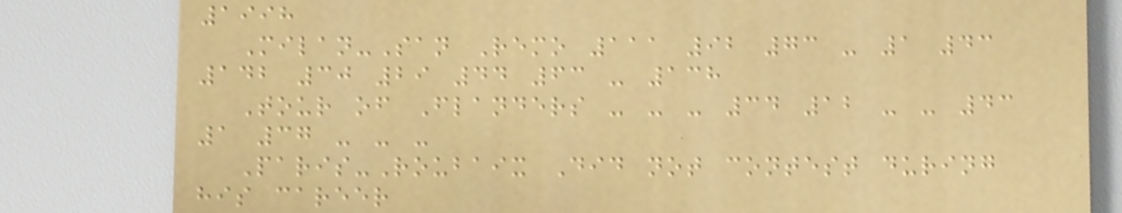1998
Milan-San Remo 111 92 73 - 1 43
142 30 29 44 63 - 138
Tour of Flanders - - - 34 12 - - 43
1 37 - - -
Paris-Roubaix Did not contest during
his career
